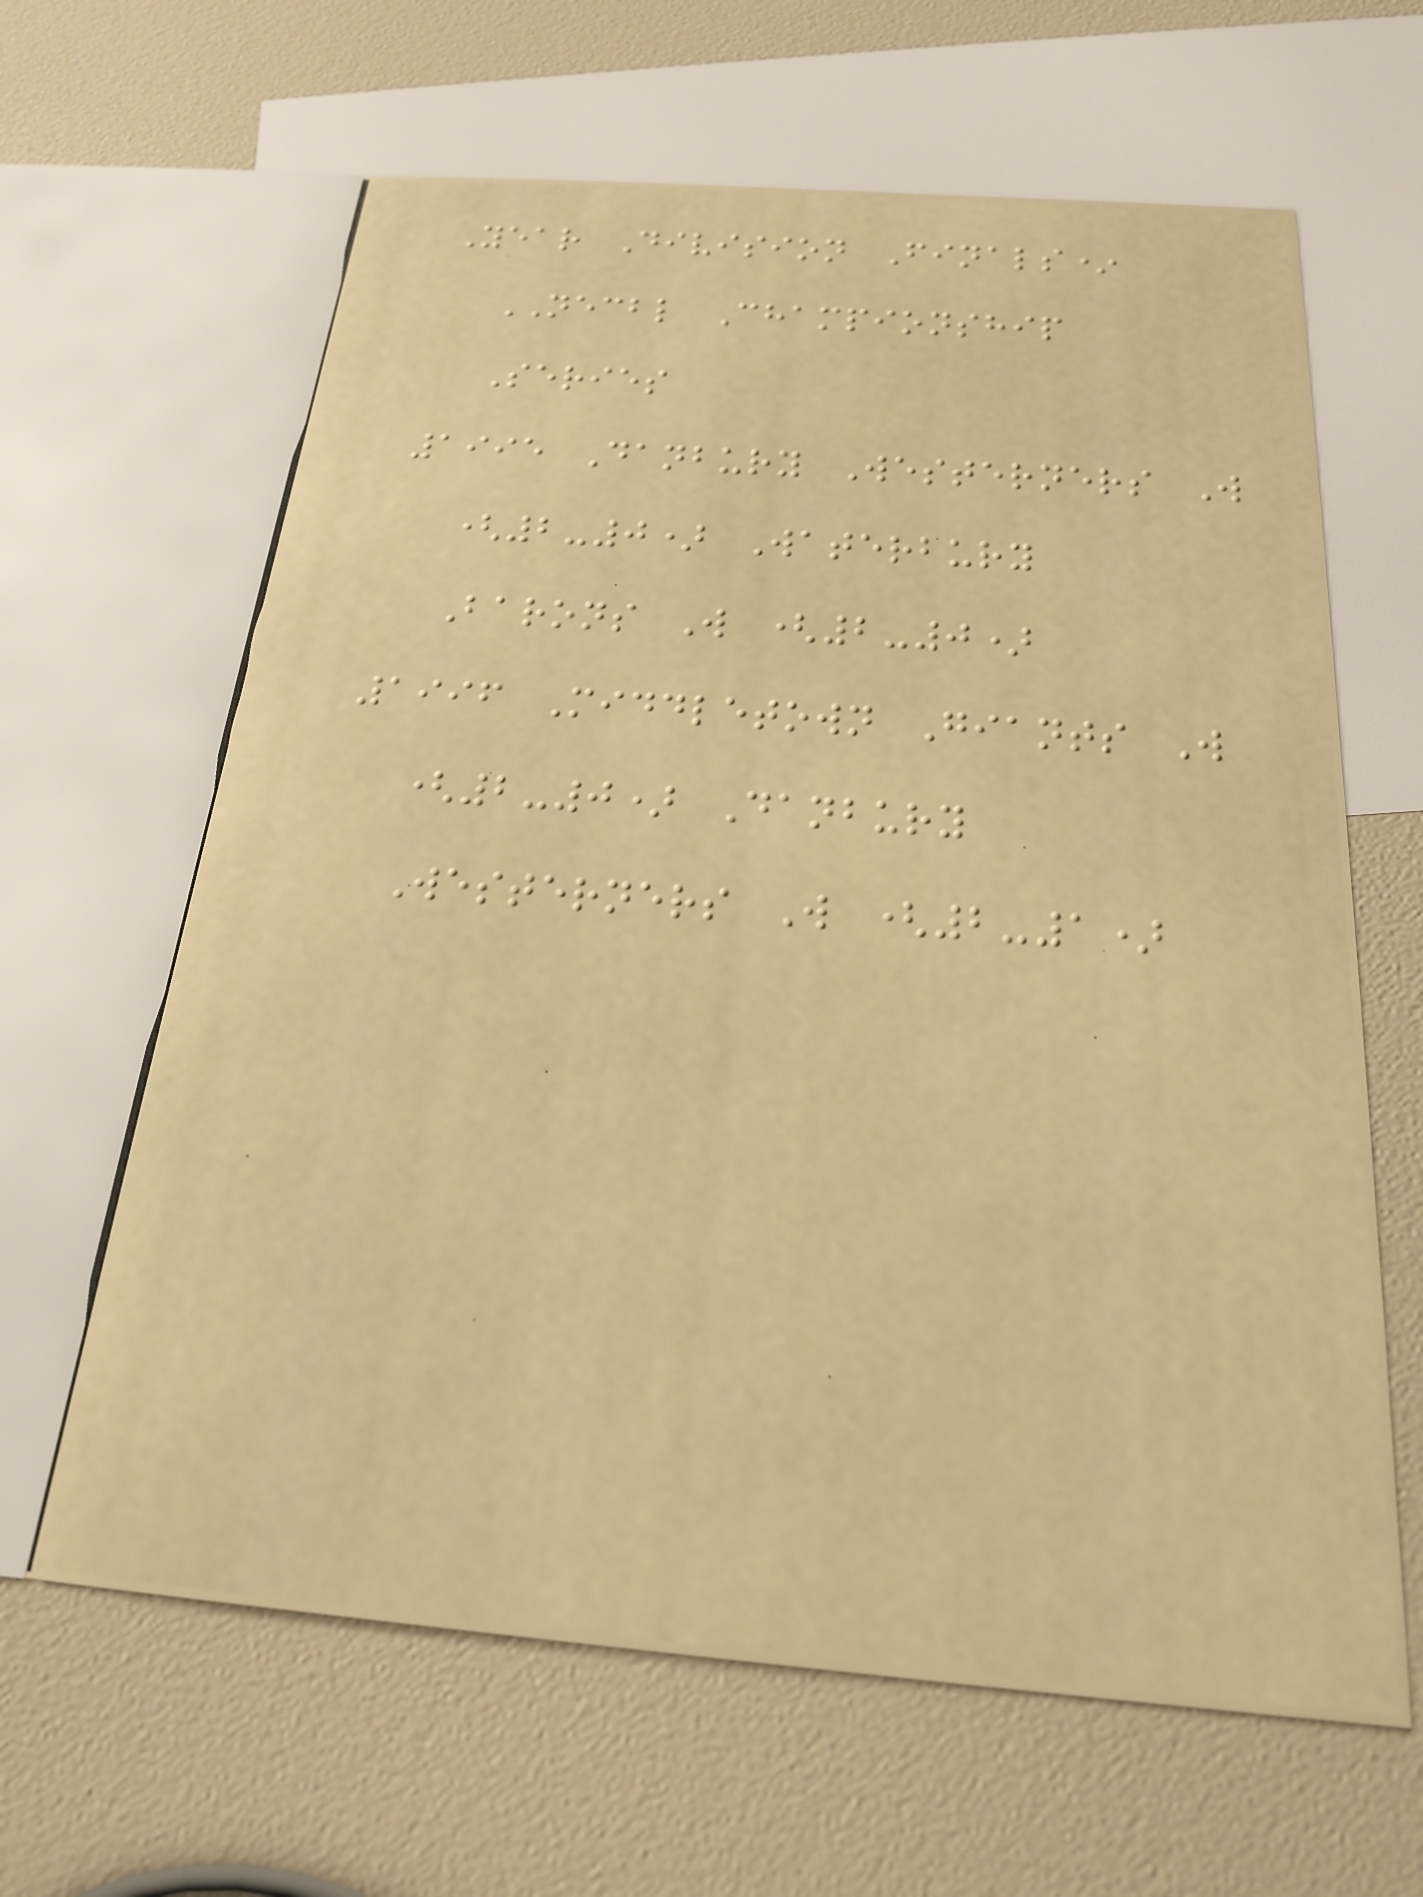Year Division Finals*
NECBL Championship
Series
1995 Danbury Westerners W
(2-0) Waterbury
Barons W (2-0)
1996 Middletown Giants W
(2-0) Danbury
Westerners W (2-1)
